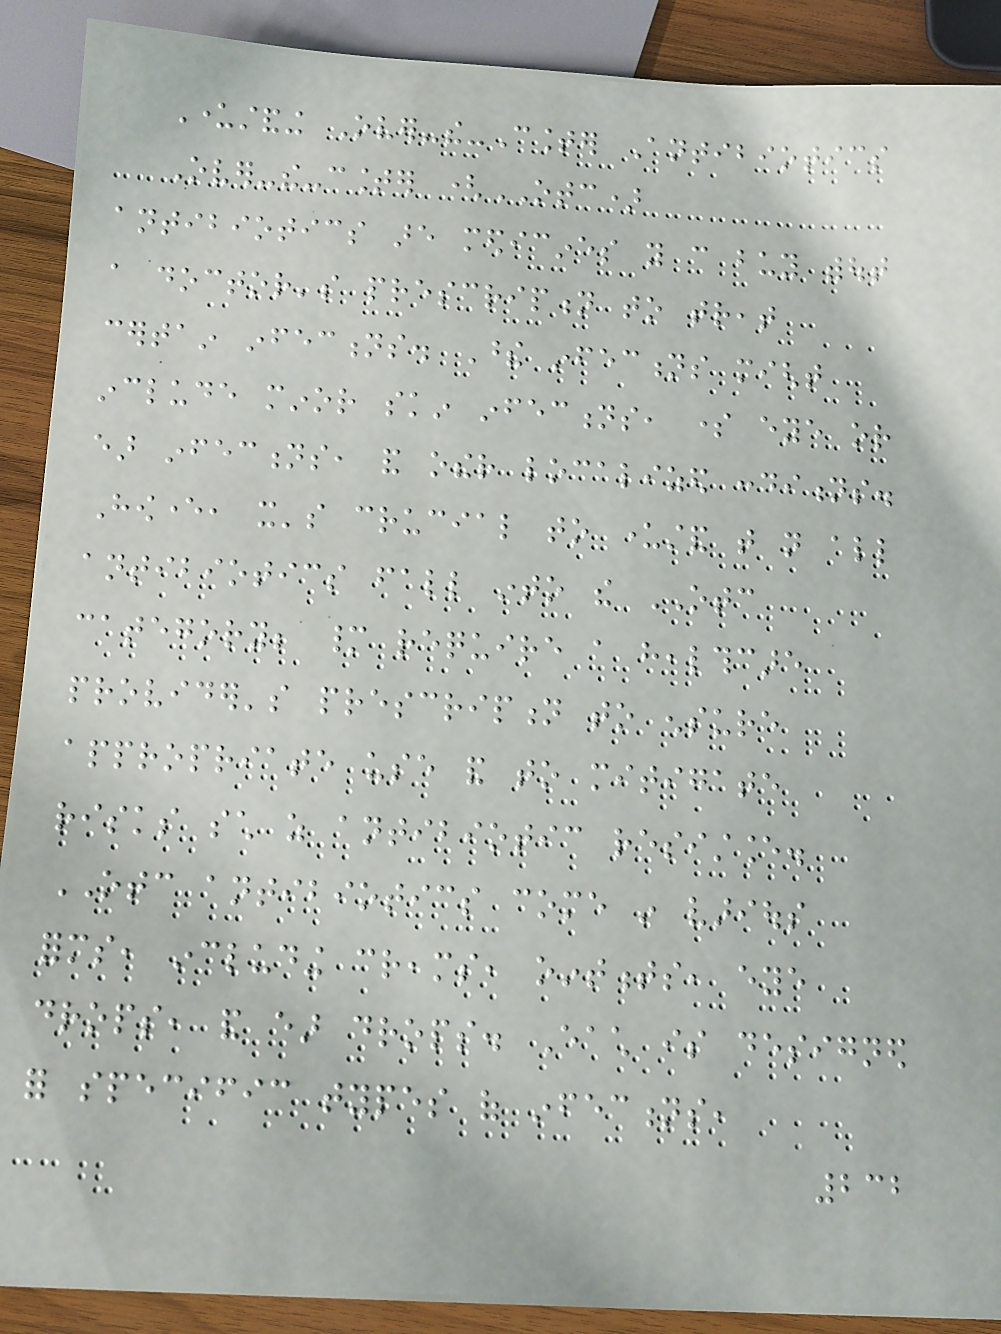Understanding Over-the-Counter Antibiotics
Over-the-counter (OTC)
antibiotics are medicines you can buy without
a doctor's prescription to treat
certain infections. These infections might
include minor skin infections, some eye or
ear infections, and other localized conditions.
However, it's crucial to understand that not all
antibiotics fall into the OTC
category; many require a healthcare
provider's prescription to ensure
appropriate use and to mitigate
risks such as antibiotic resistance.
OTC antibiotics come in various
forms, including creams, ointments, eye
drops, and ear drops. Each is designed
for specific types of infections,
232
